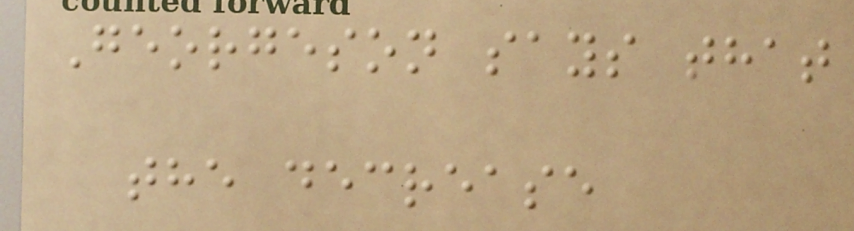Georgeson says that
the decrease
